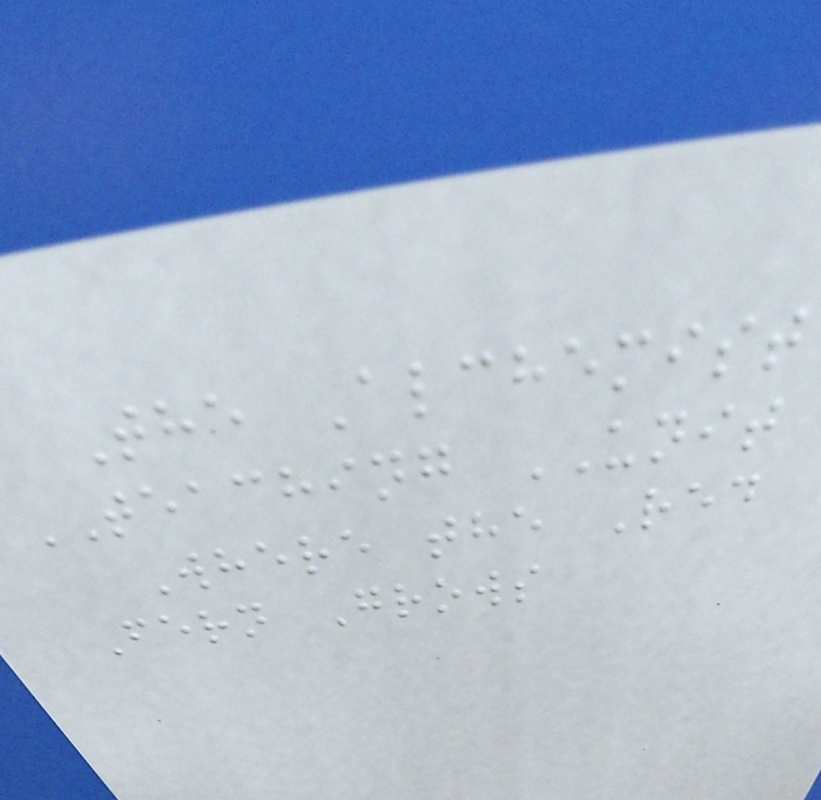The Alchemist
TEACHING UNIT
Where the Red
Fern Grows
